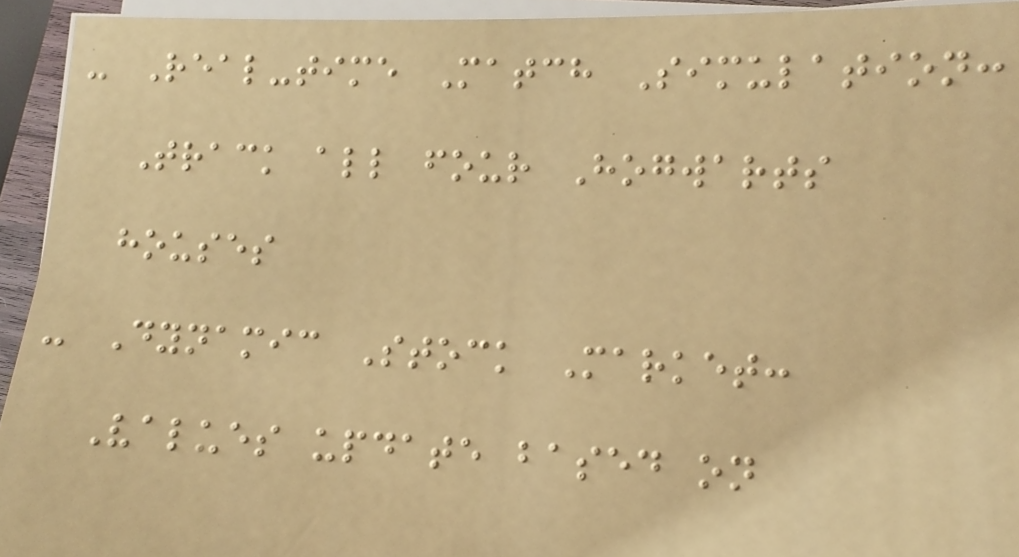- Real-time Match Simulation:
Track all four Hogwarts
houses
- Dynamic Stock Market:
Values update based on
